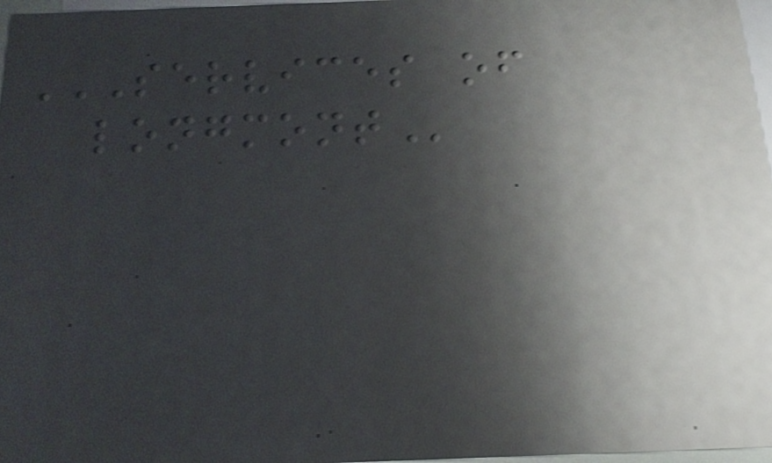SERVICES OF
LONGMONT
